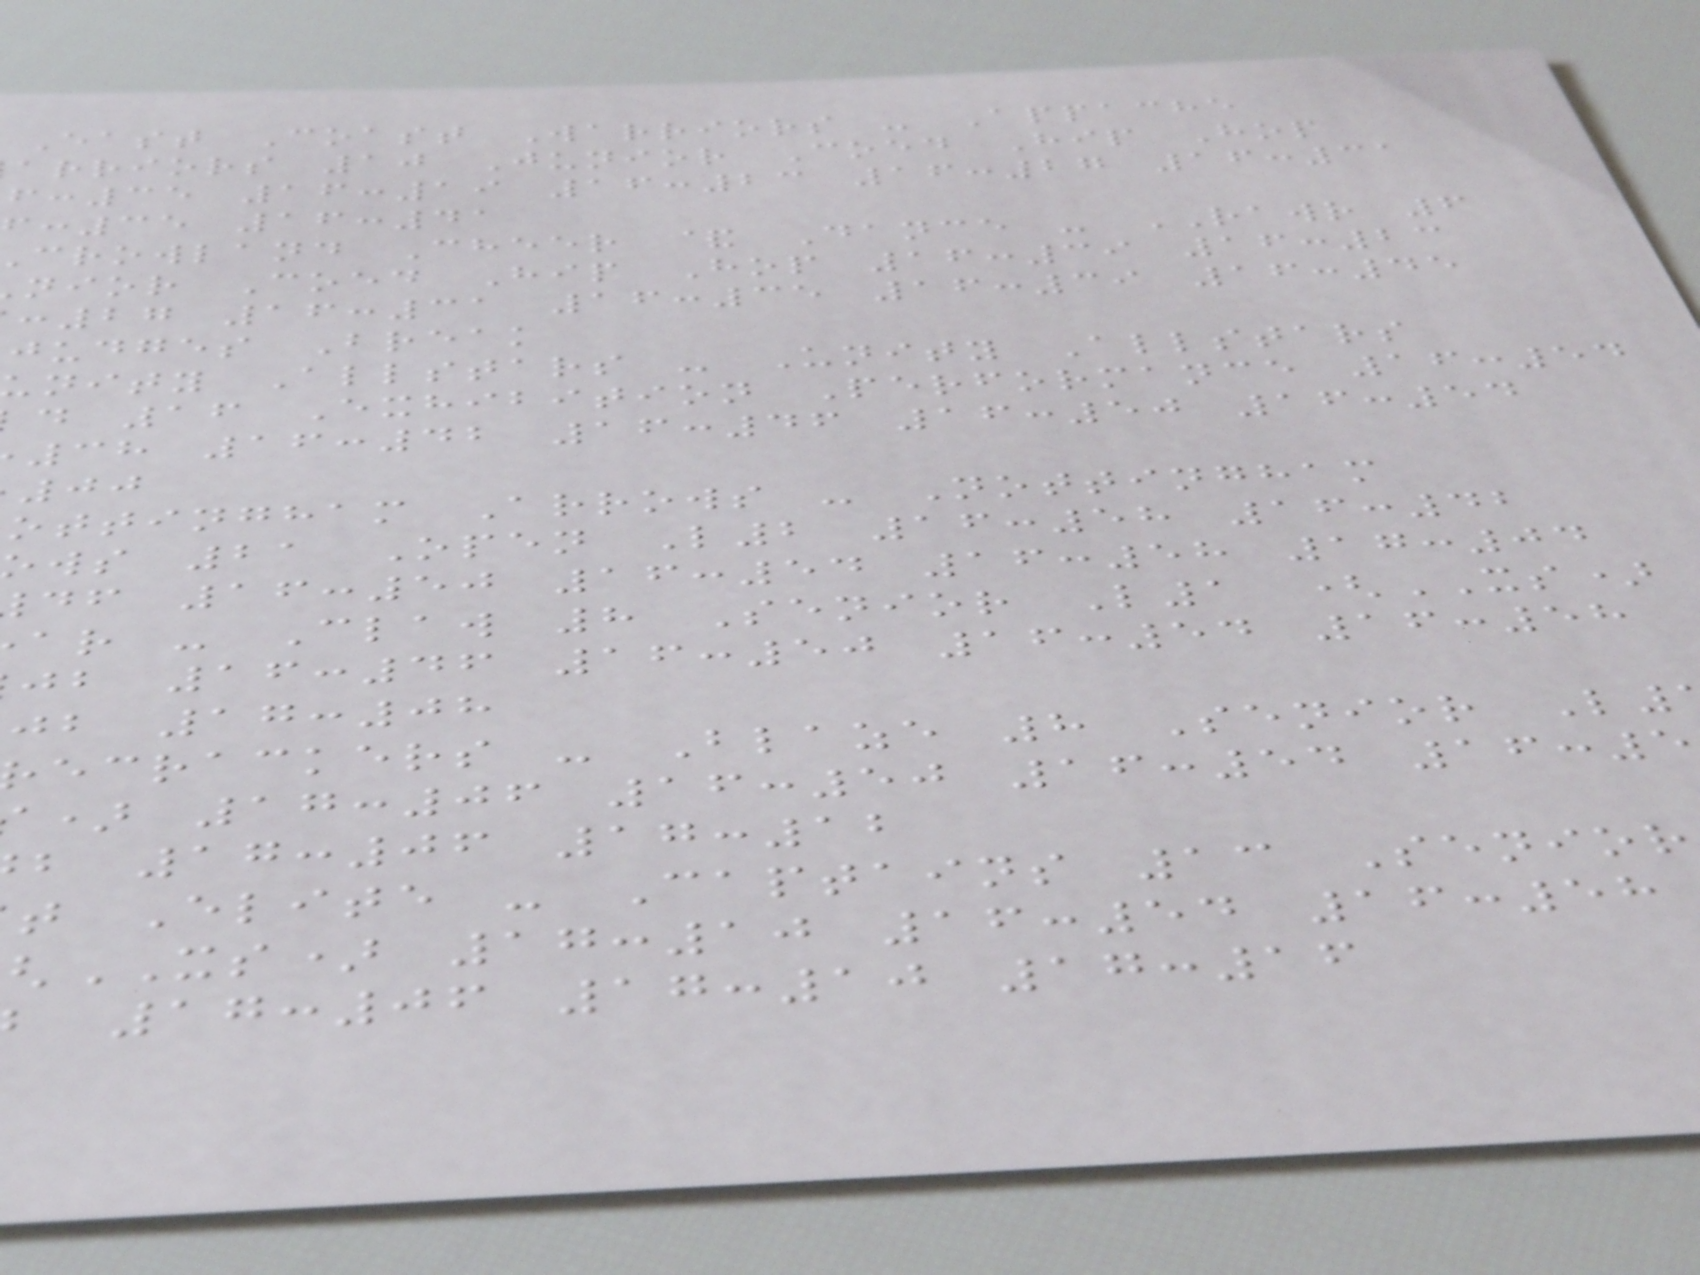East Coast Warriors - Appache
arriors 10 Junior Coed Hip Hop
:35 16:19 16:23 16:27 16:31
:35 16:41
crowland Cheer & Dance - RAWR 6
nior Coed Hip Hop 16:39 16:23
:27 16:31 16:35 16:39 16:45
judges Break
nity Allstars - Unity Allstars
d 16 Exhibition Performance 16:54
38 16:42 16:46 16:50 16:54
ottingham Arrows - Nottingham
ws 21 Open L2 16:58 16:42
df 16:50 16:54 16:58 17:04
ar - Claw 8 Senior L1 (XS)
jb 16:46 16:50 16:54 16:58
jb 17:08
ecrackers - Blaze 8 Senior L
) 17:06 16:50 16:54 16:5
b 17:06 17:12
t Elite - Captains 13 Senior
XS) 17:10 16:54 16:58
17:06 17:10 17:16
